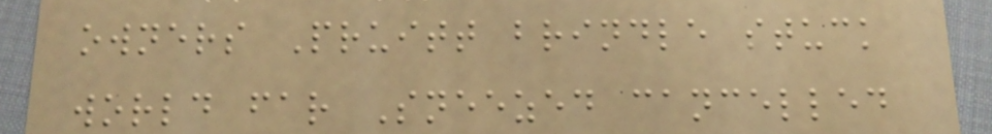owners Pruitt brindle stuck
world far Sneezed cancelled
